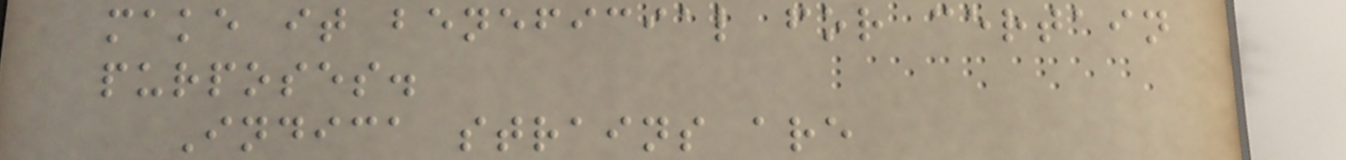make it beneficial for certain
purposes.
Indica strains are
